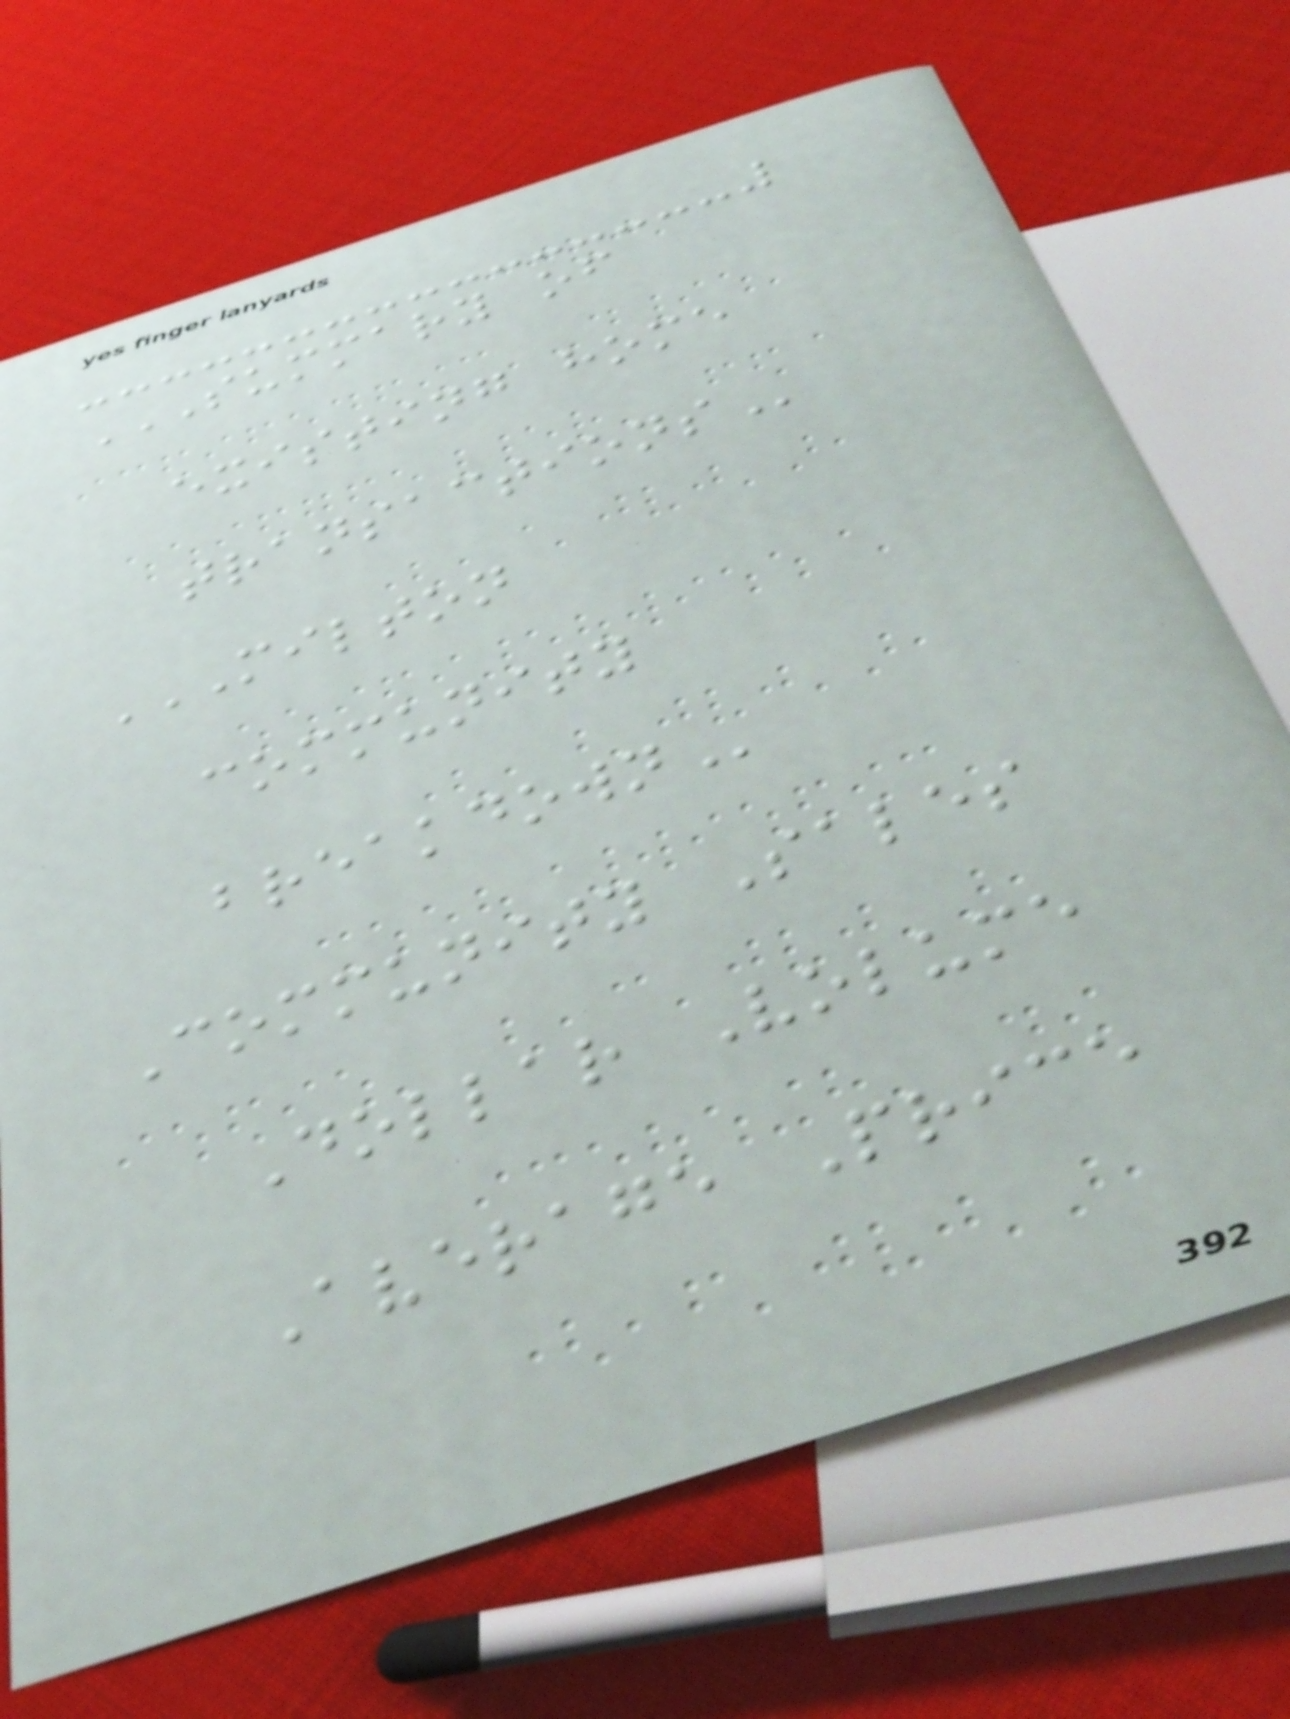SUMMARY OF
EXISTING HOME
TRANSACTIONS
MILTON
COMMUNITY
BREAKDOWN
Community Sales
Dollar Volume
Average Price
